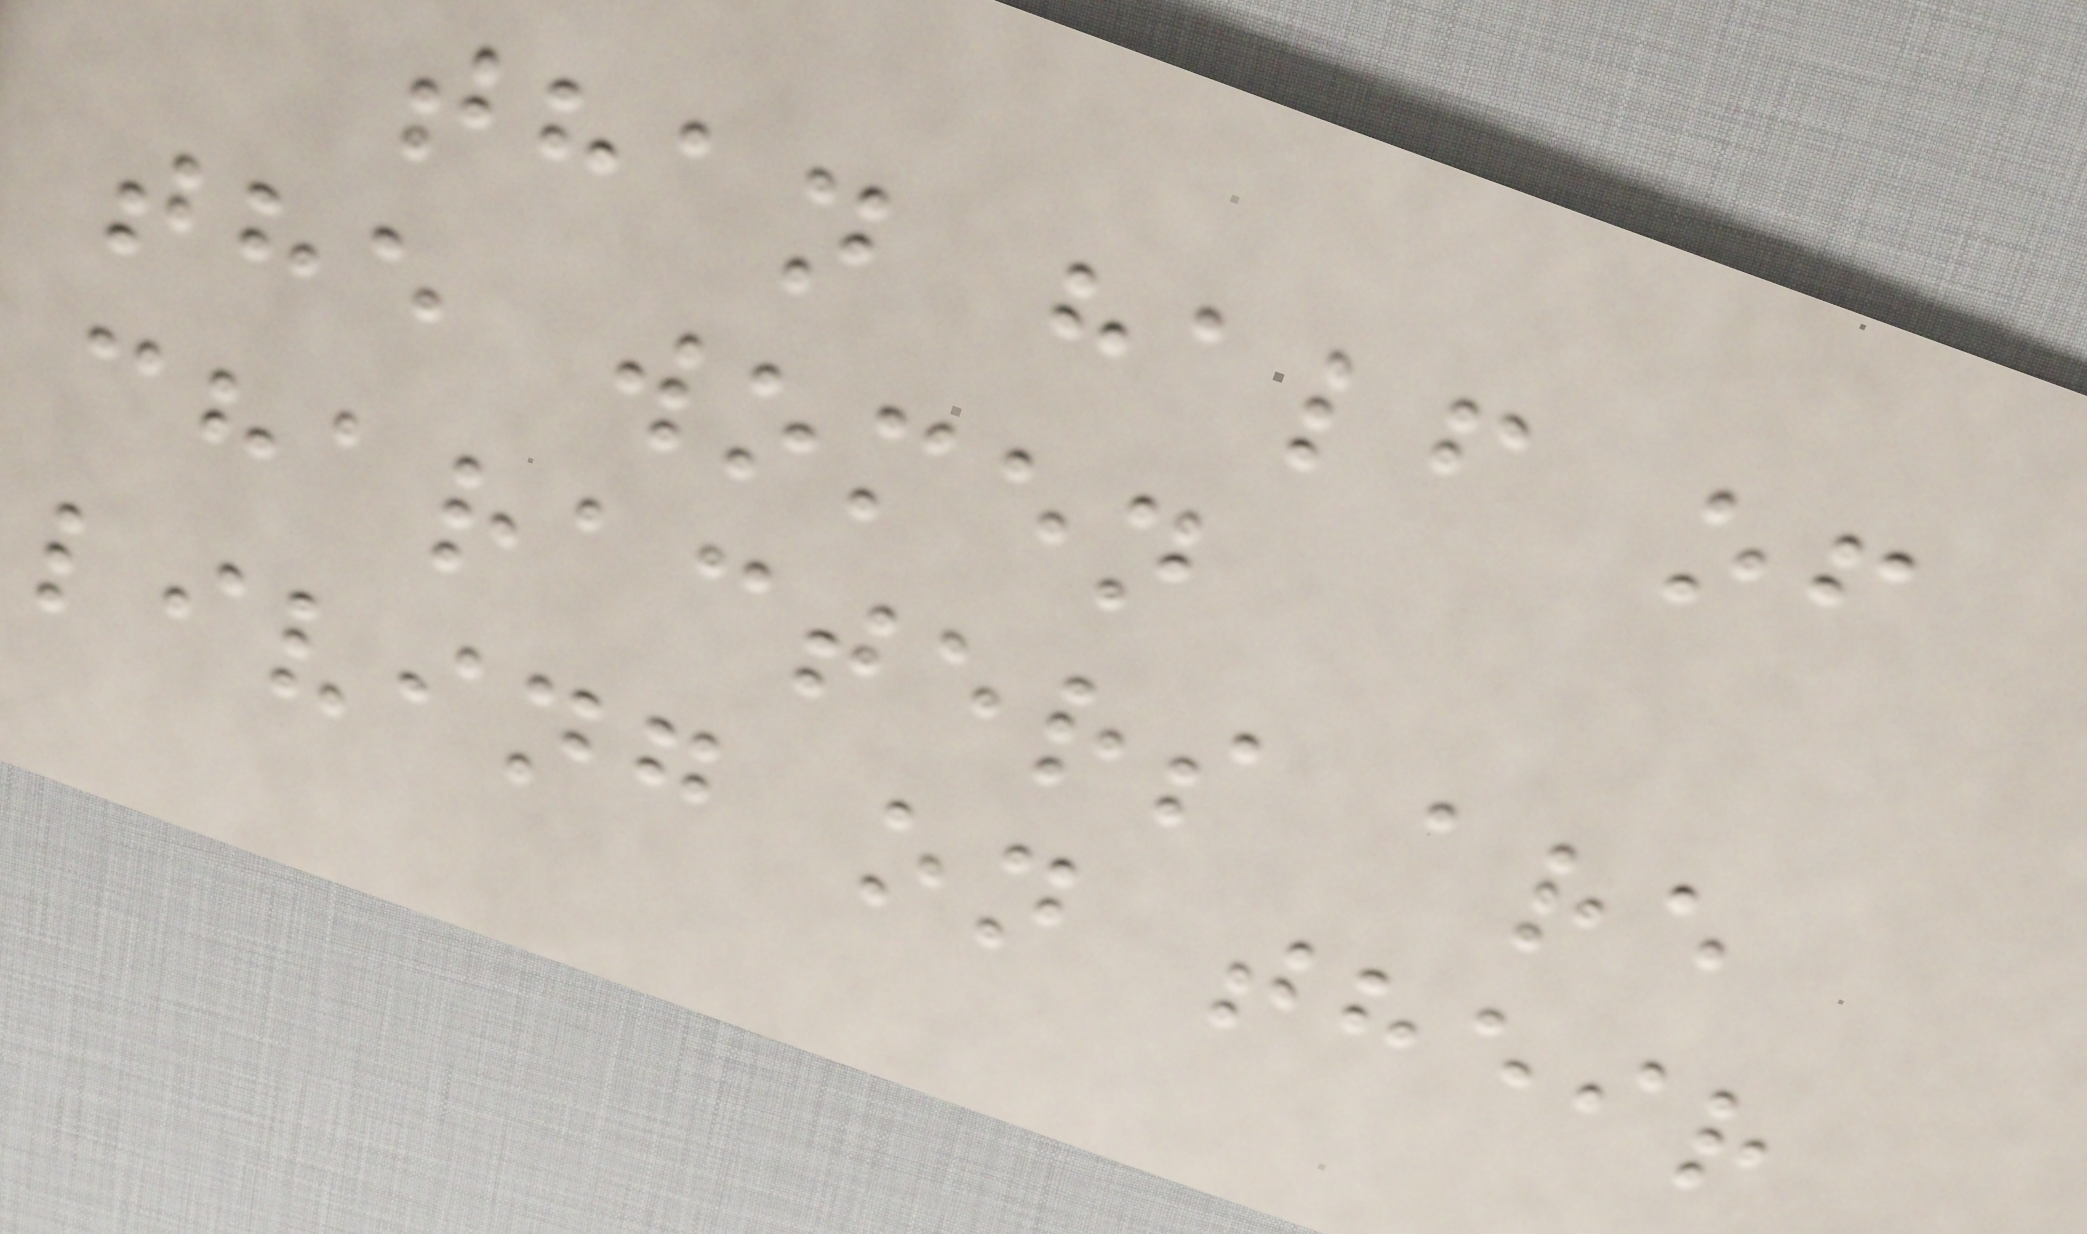than half of
the women
characters are
living on their
